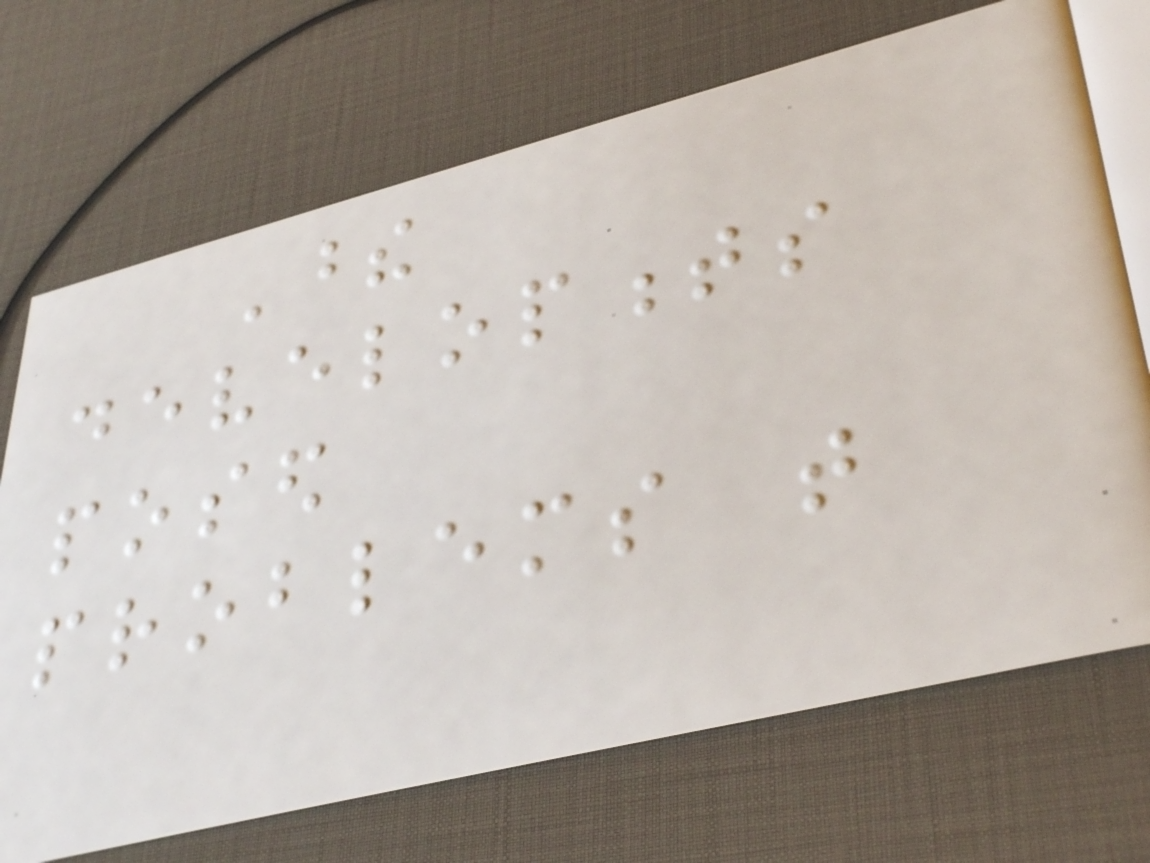These
developments
posed
problems that
